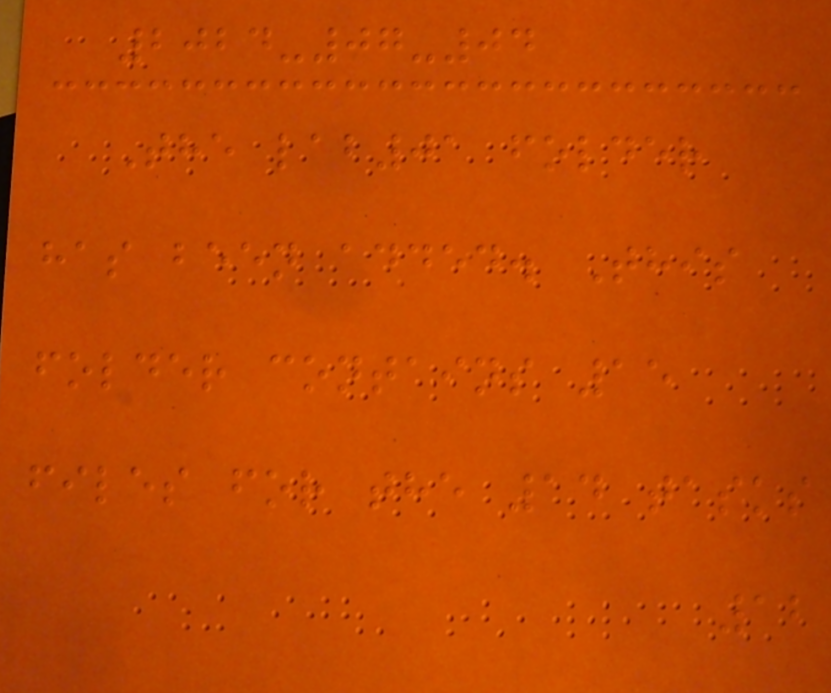2024-07-04
The lab01 folder
has been added. This
folder contains 15
files for the 14 tasks
12
